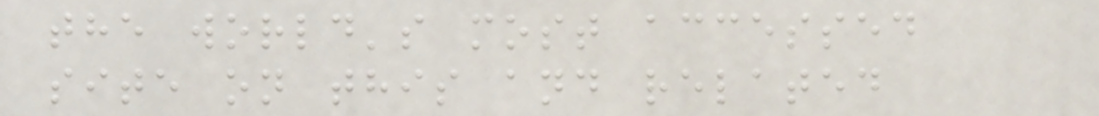the world's most accessed
site on this and related
